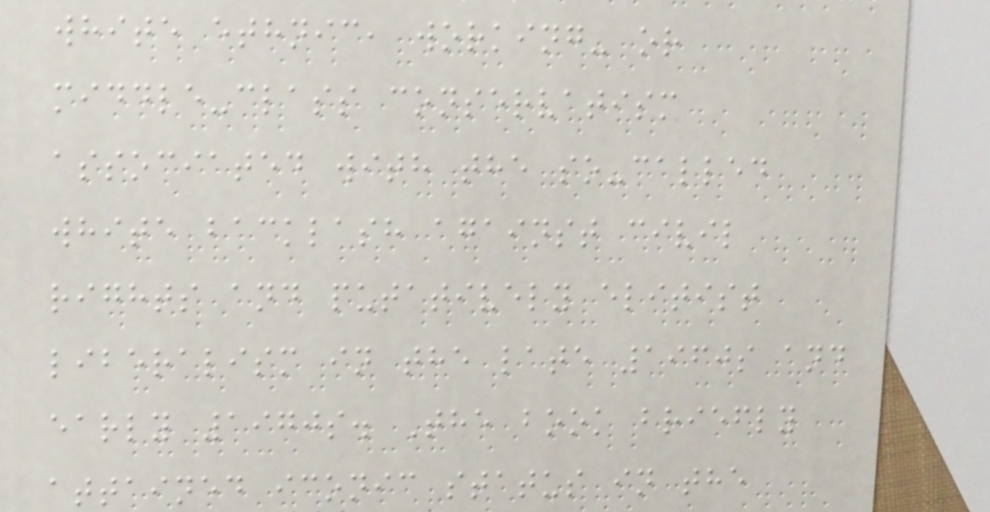white ethnic, working- or
middle-class conservatism
associated with the so-called
white backlash against civil
rights and putatively elitist
liberalism in the late 1960s and
early 1970s. The book briefly
attained iconic status in the
